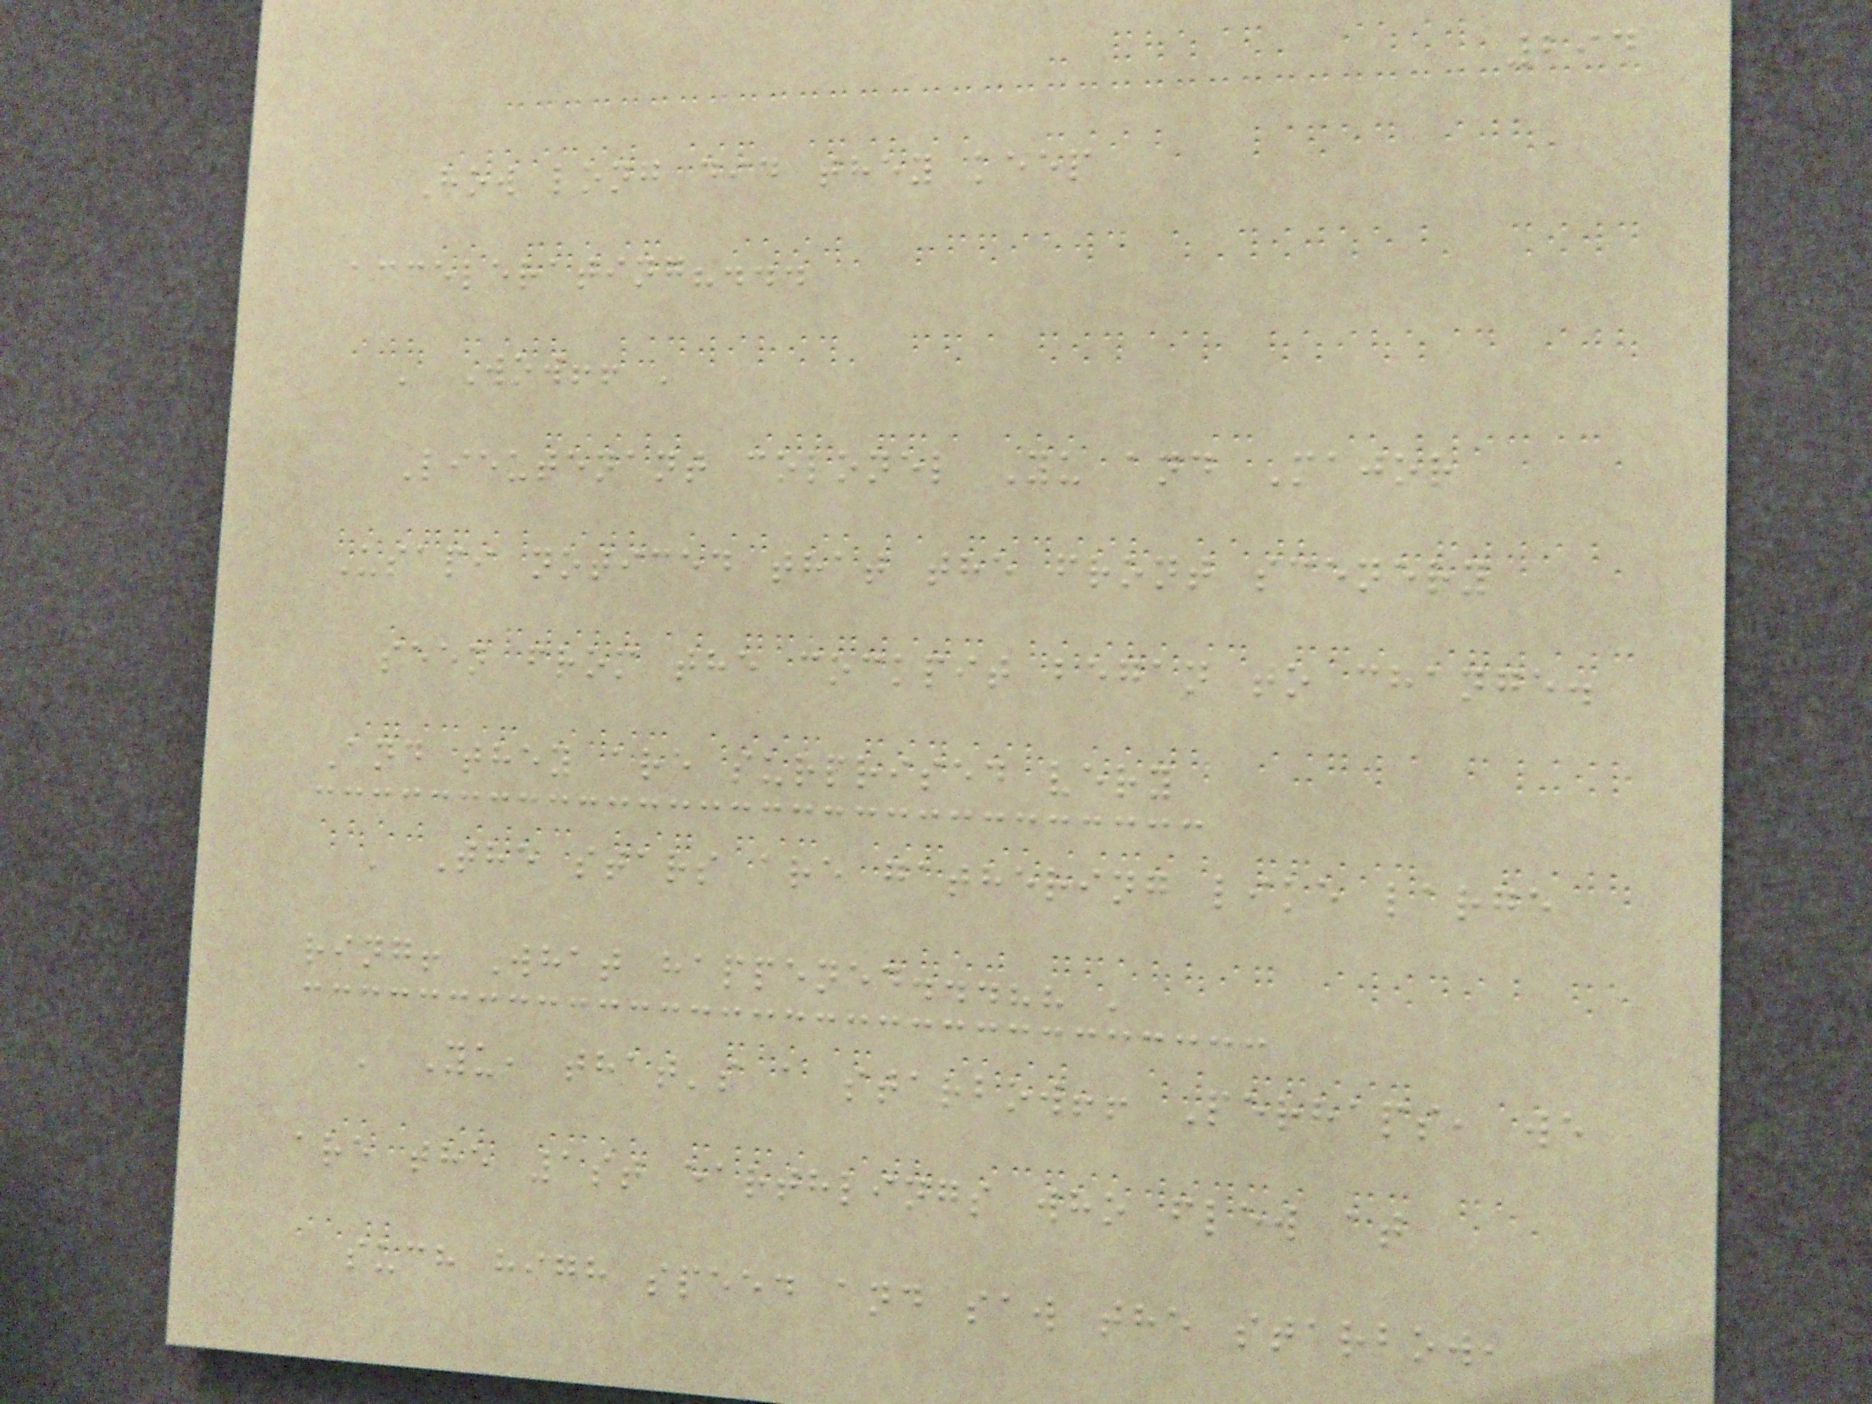294
How long did they keep
accelerating?...
' Wow!! '
Lieutenant colonel Yu and Major
Usapi noticed that the front scenery
seen from the cockpit began to change.
And they are surprised very
' The stars are gathering like large
ring! What happened...?? '
' Yu, that's a starbow!! Perhaps, we
are the 1st earthlings who flew at
such high speed and saw the starbow,
